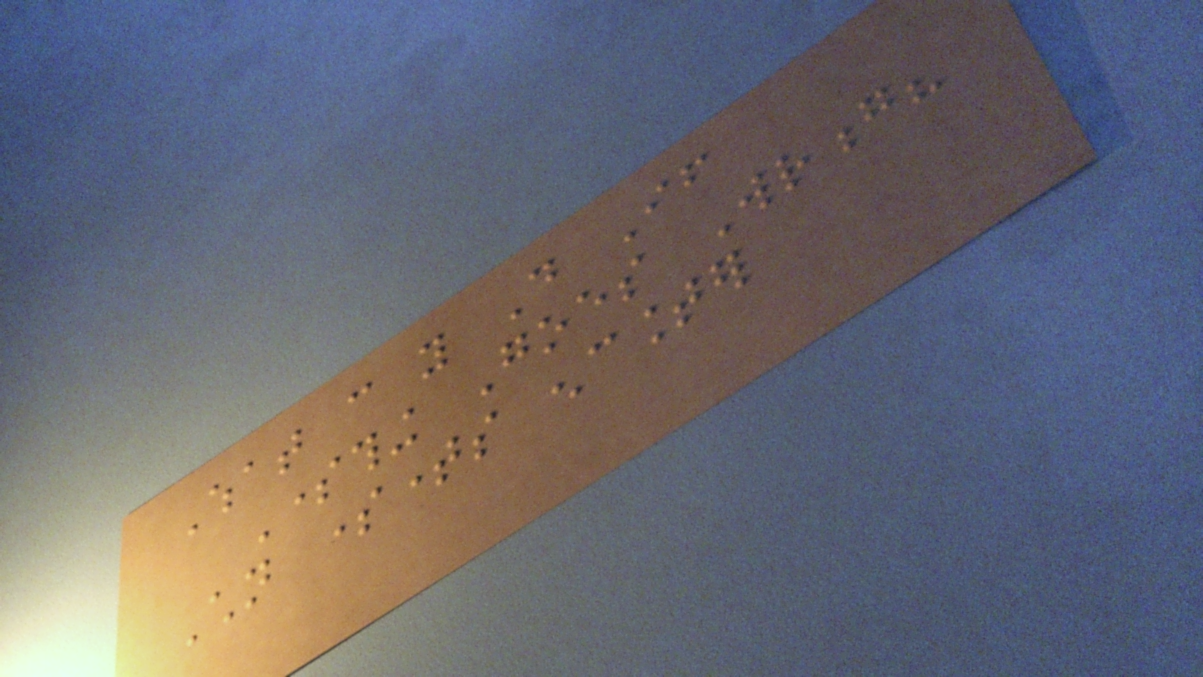What can you Do If
Something Goes Wrong?
Children sometimes encounter
